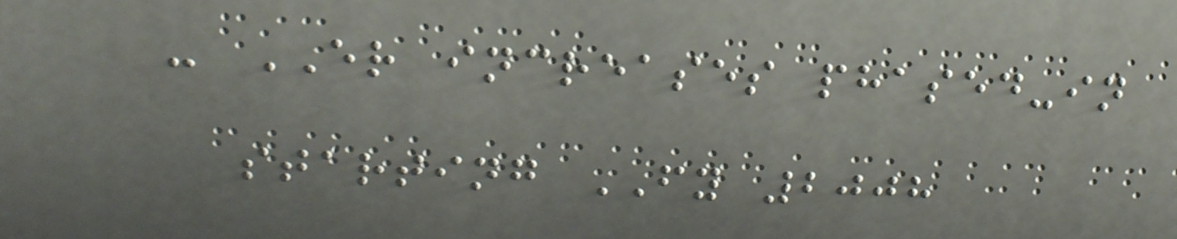- ER increases phased-in
starting FY 2008
